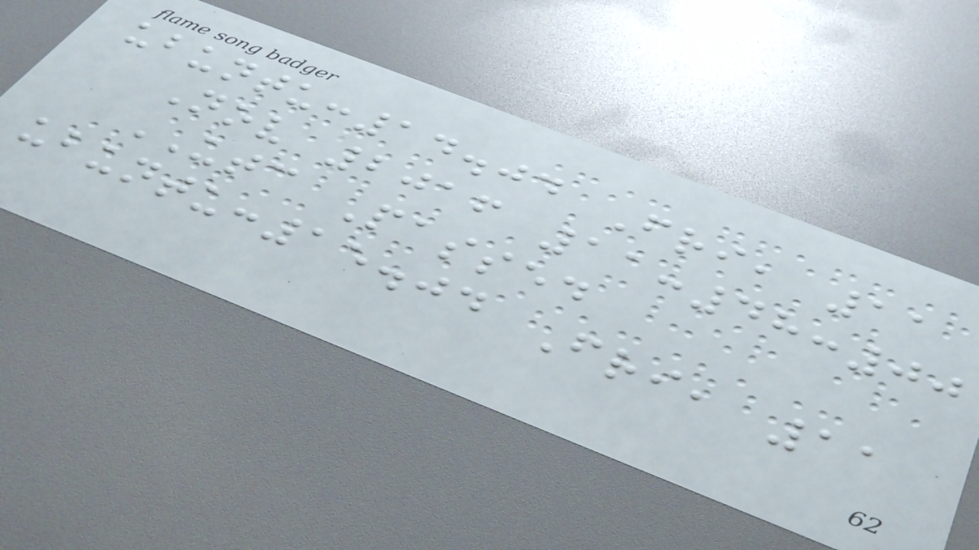ubuntu:14.04 Fri, 11
Nov 2016 11:48:00
UTC Passed
ubuntu:15.04 Fri, 11
